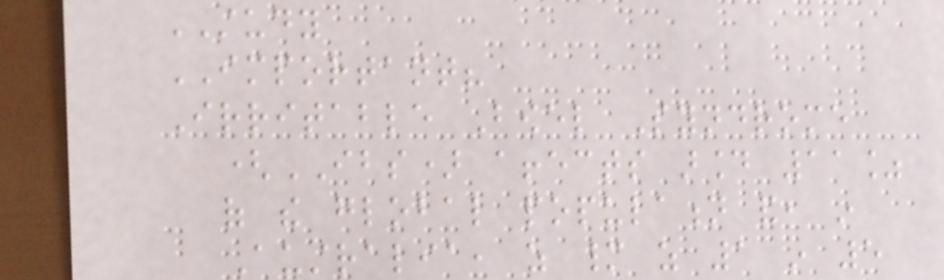STUDY
IMPORTANT?
Irritable Bowel Syndrome
(IBS) affects around 11%
of the global population and, in
Australia, as many as 1 in 5
